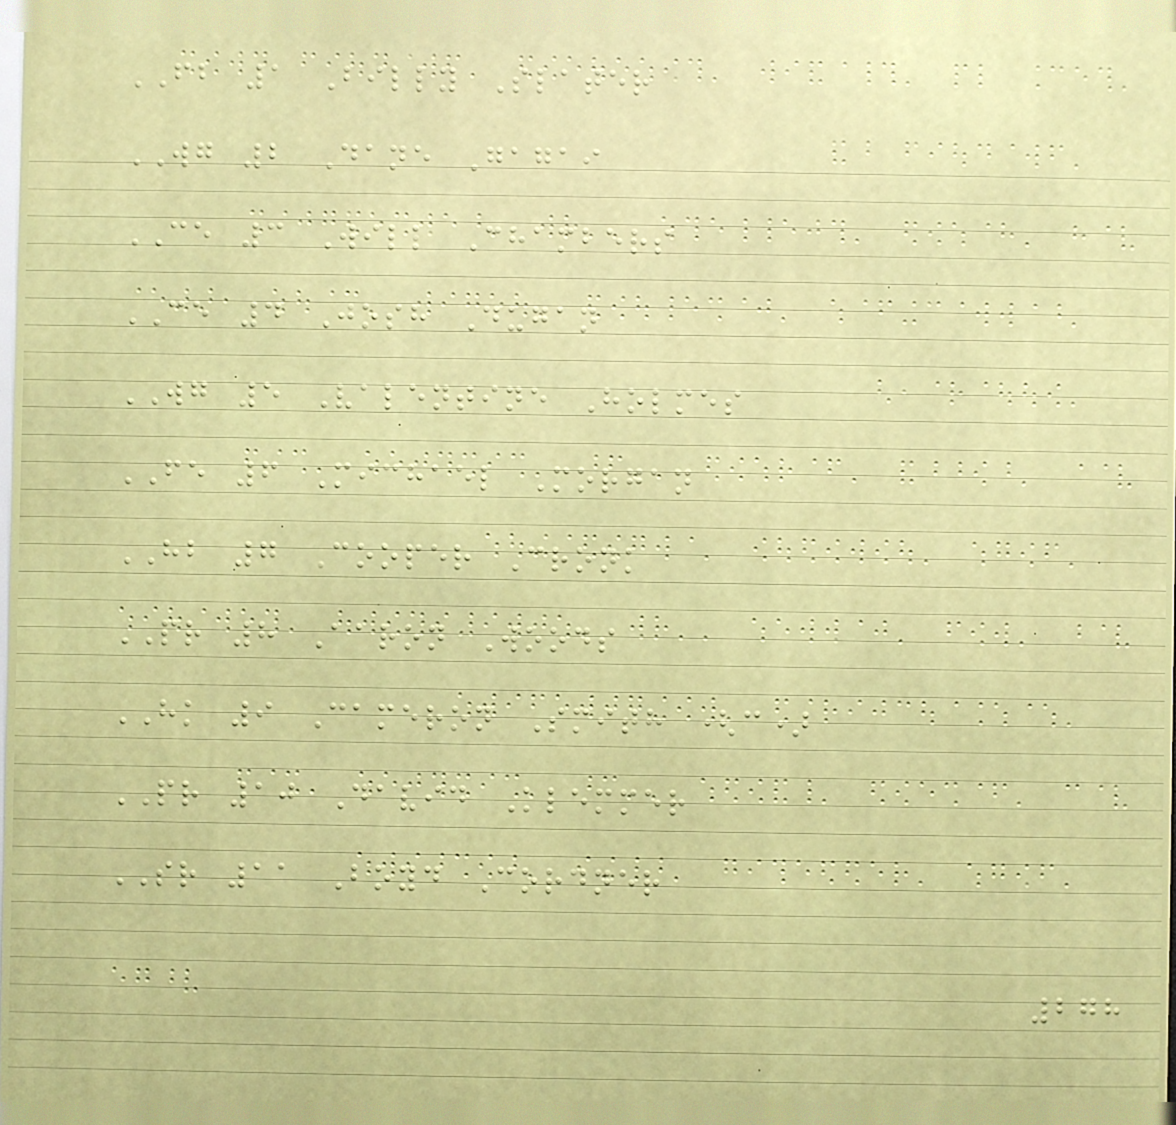FB 1 Billy Slater
WG 2 Dane Gagai
CE 3 Will Chambers
CE 4 Josh Dugan
WG 5 Valentine Holmes
FE 6 Michael Morgan
HB 7 Cooper Cronk
PR 8 Aaron Woods
HK 9 Cameron Smith (c)
PR 10 David Klemmer
SR 11 Boyd Cordner
278
